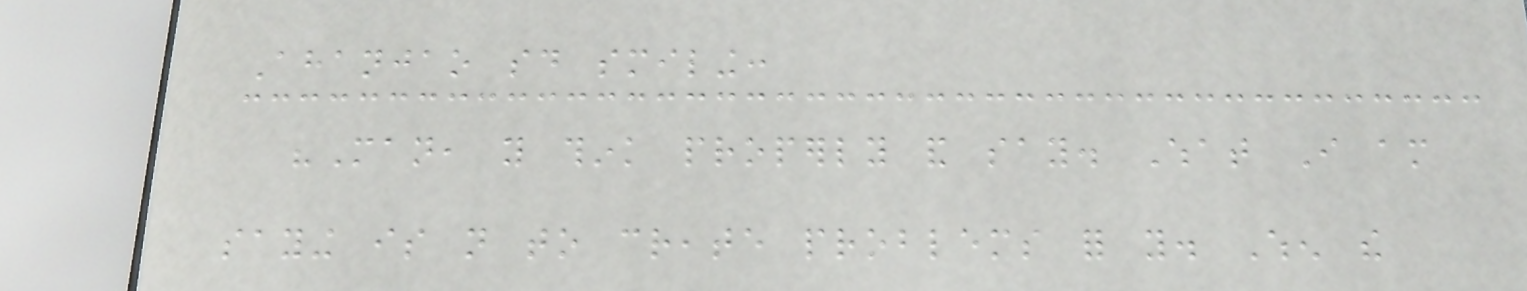Ahanjao said smiling:
"Man, you think properly and say. What I am
saying is not to create problems for you. When the
